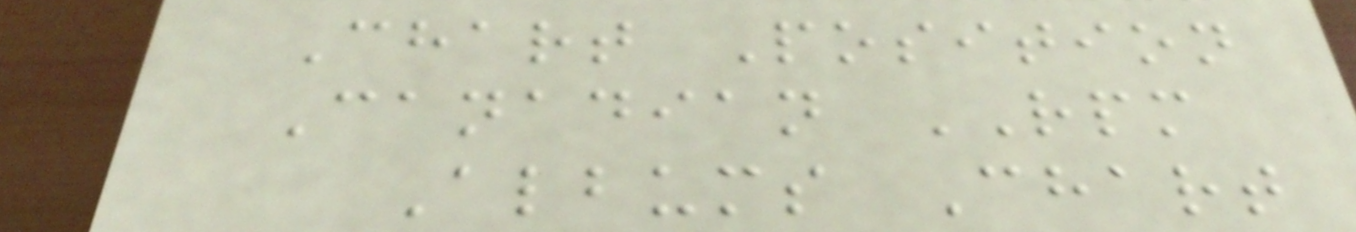Chart Position
Canadian RPM
Albums Chart
